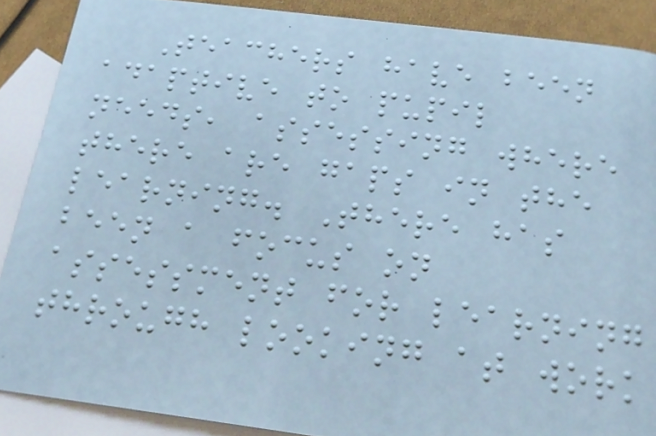Teachers have been
adaptive to pupil
needs, assessing where
there are gaps in the
learning. There has
been a focus on
assessment for learning
through looking at work
